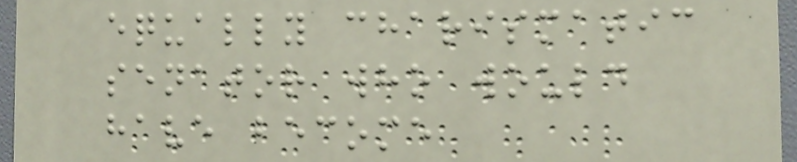equally charismatic
senator who would
have become
